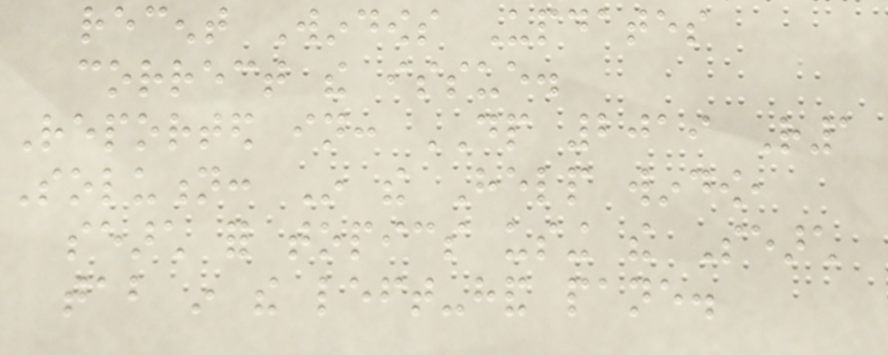recent Windows Updates
correct the issue.
Reported in: DP 2019 R1
Solution: In the Help window,
search for topics using the Search
tab in the left-hand pane.
